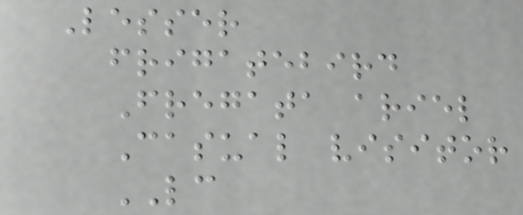Lesser
frigatebird
Fregata ariel
Casual visitor
LC
